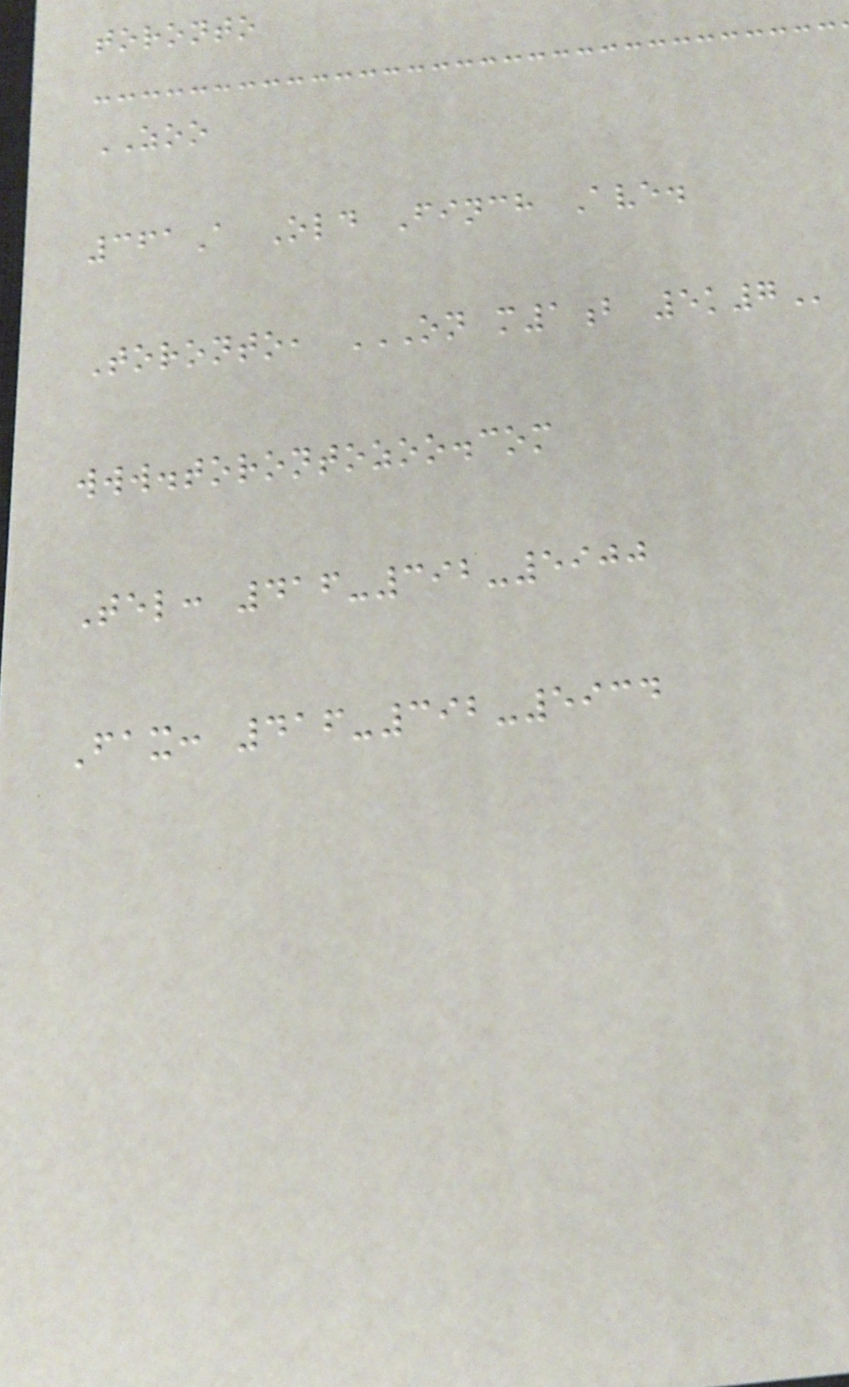toronto
ZOO
361A Old Finch Ave.
Toronto, ON M1B 5K7
www.torontozoo.com
Tel: 416-392-5900
Fax: 416-392-5934
